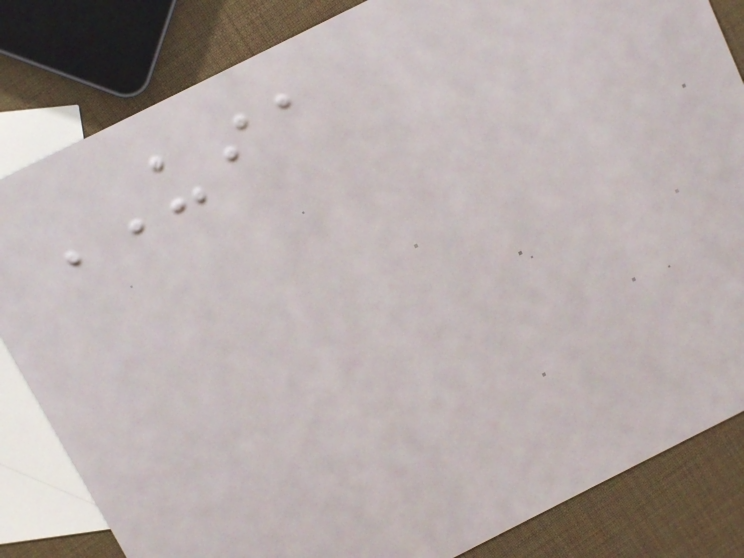UIA
